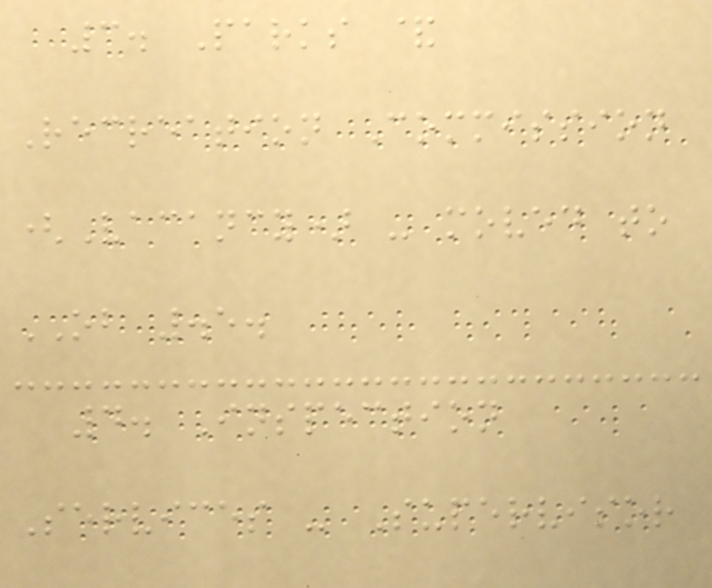3. Parks &
Recreation Commission
(Vacancy) - moved to
OB .5.
4. Inspection
Services - Supervisor
